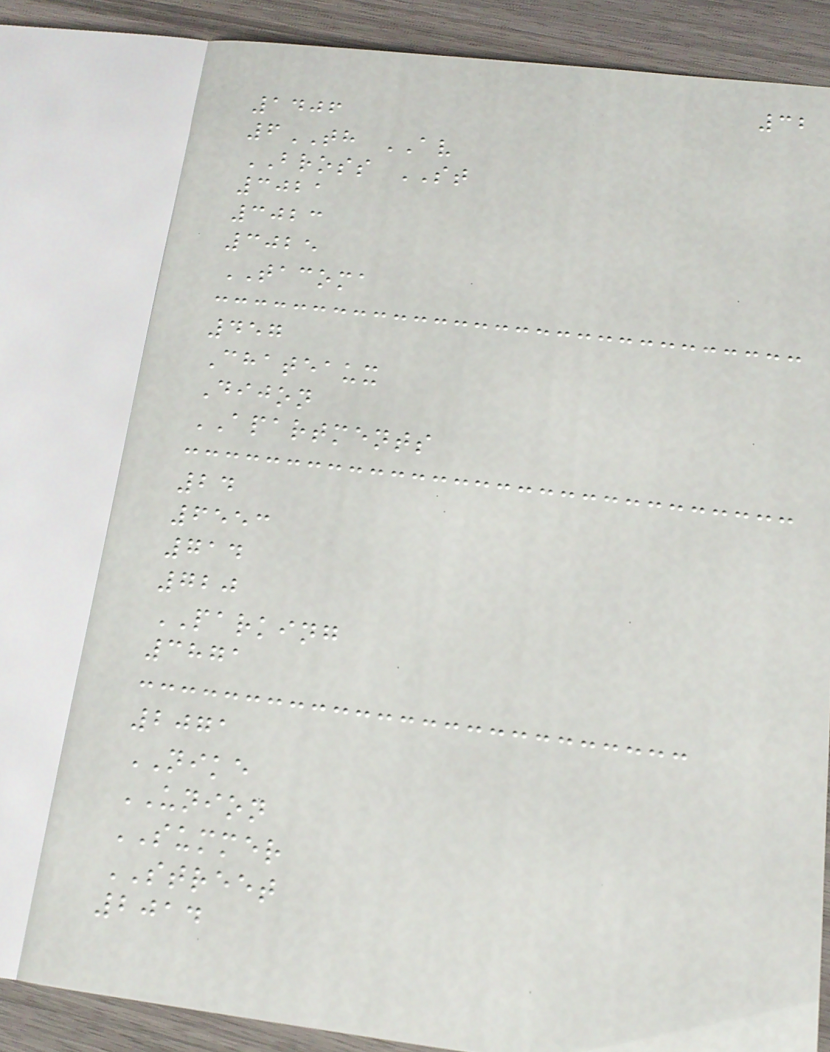32
1406
6TH AV
BROSS ST
3021
3023
3025
TACOMA
457
Chateaux
Dijon
APARTMENTS
24
6553
714
720
PARKING
3871
2071
NIKE
UNION
SUMMER
STREET
2014
